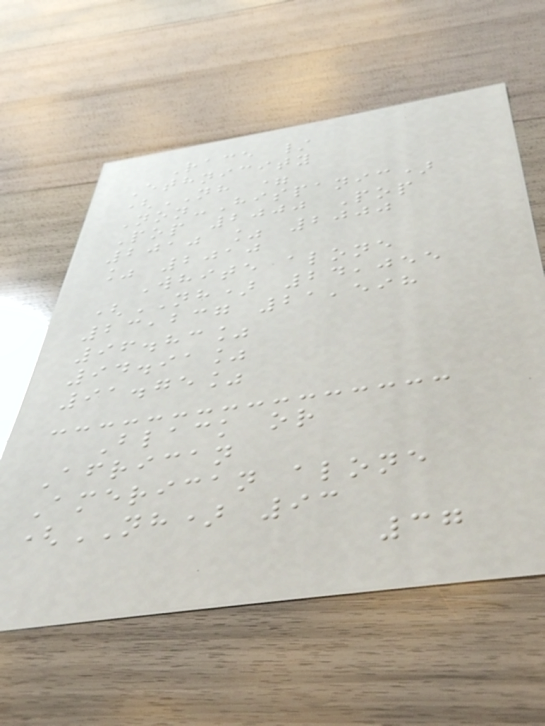Race /
Ethnicity
(NH =
Non-Hispanic)
Pop 2000 Pop
2010 % 2000
% 2010
White alone
(NH) 24,055
23,237 21,598
96.83%
94.91%
91.75%
Black or
African
American alone
(NH) 93
37
